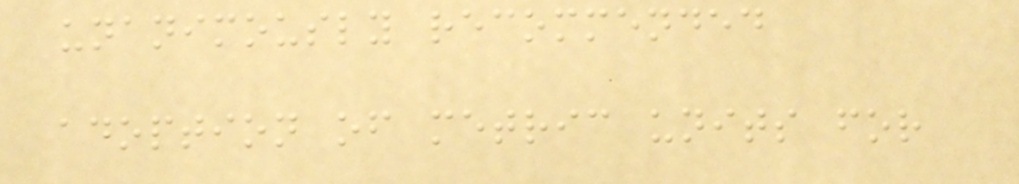unanimously recommended
adoption of metric units for
